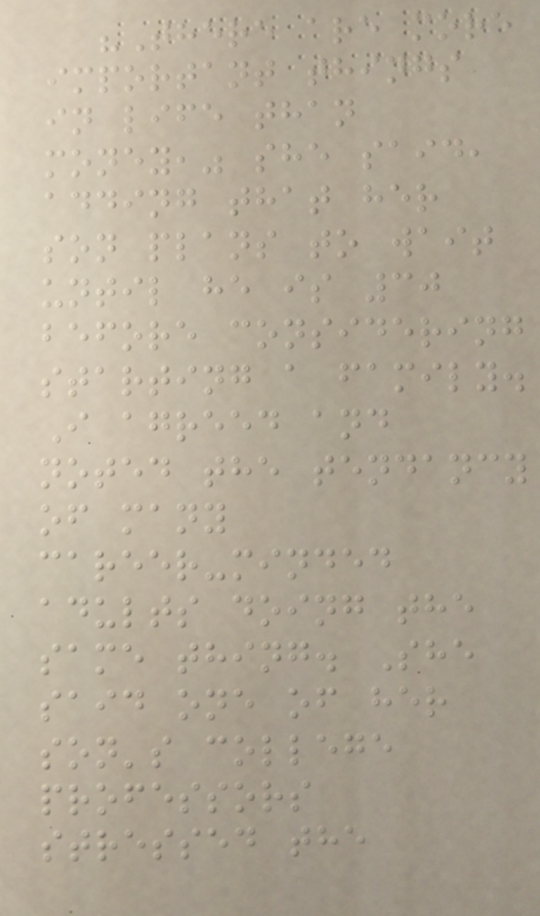"There are more
important things
in life than
money," she said,
adding that her
son plans to wait
until he is 30
before considering
starting a family.
I agreed and
noted the tendancy
of many
career-minded
adults doing the
same thing. She
said one of her
son's college
professors
stressed the
